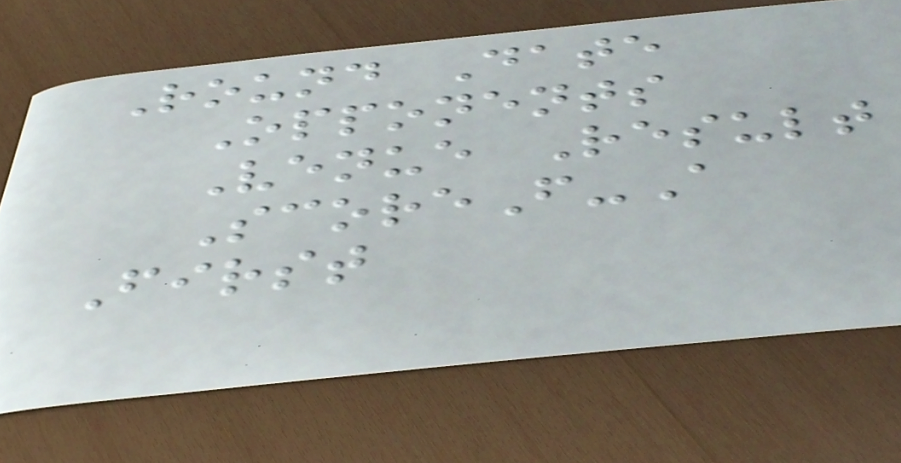Round Date
Opponents
Venue Result
ScoreF-A
First
